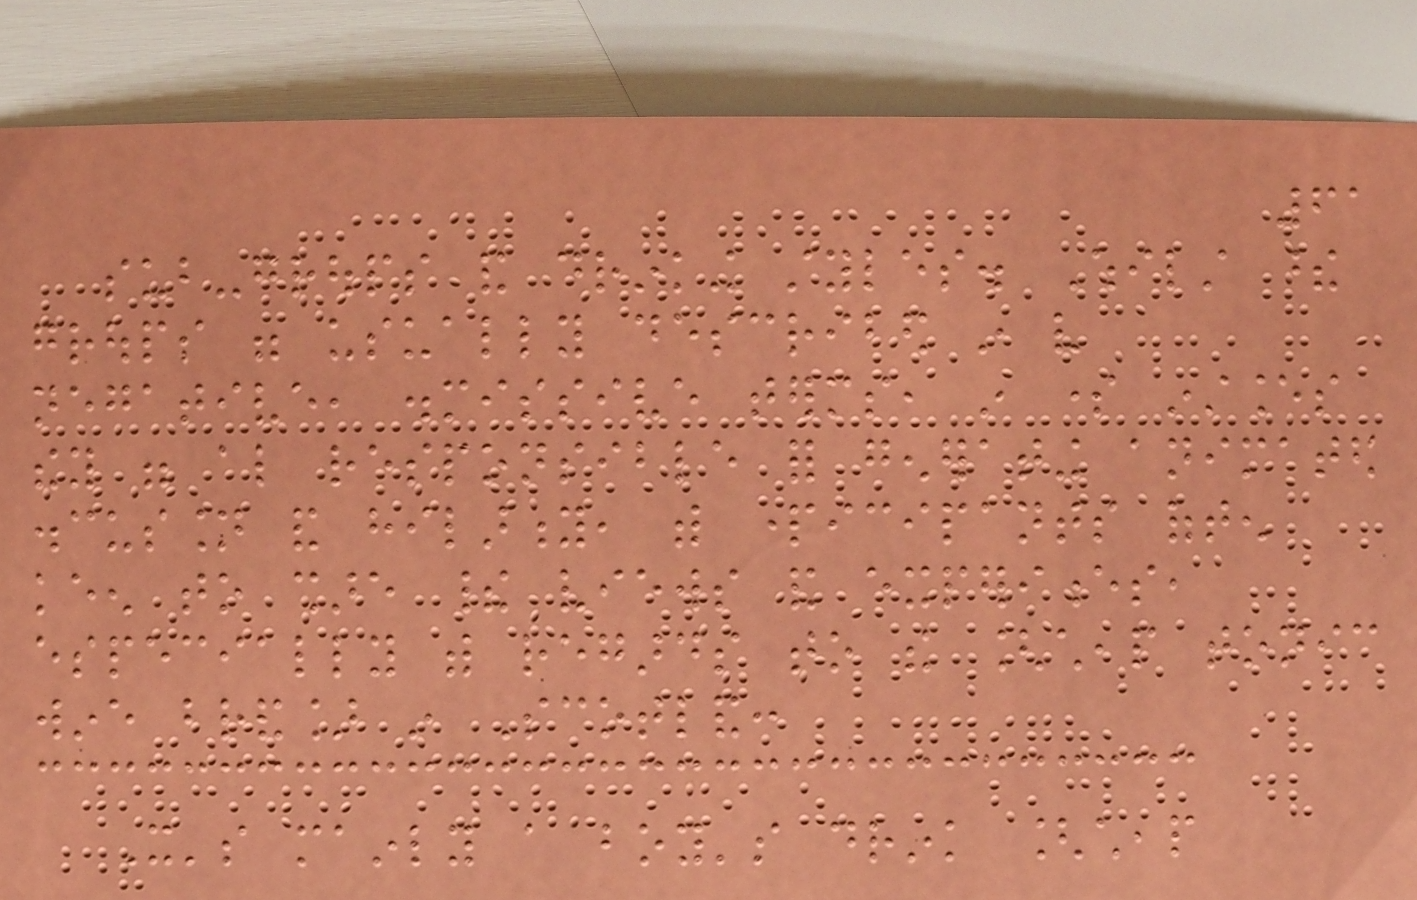61
sub-groups and drinking styles. Whilst these
groups were usually described in very
negative, dismissive terms, in some instances
they were also responsible for generating animated
discussion and hilarity, with participants often
keen to share their views and experiences,
especially with regards to the [cheap tonic
wine brand] in Scotland:
It's mainly a boy's drink [cheap
